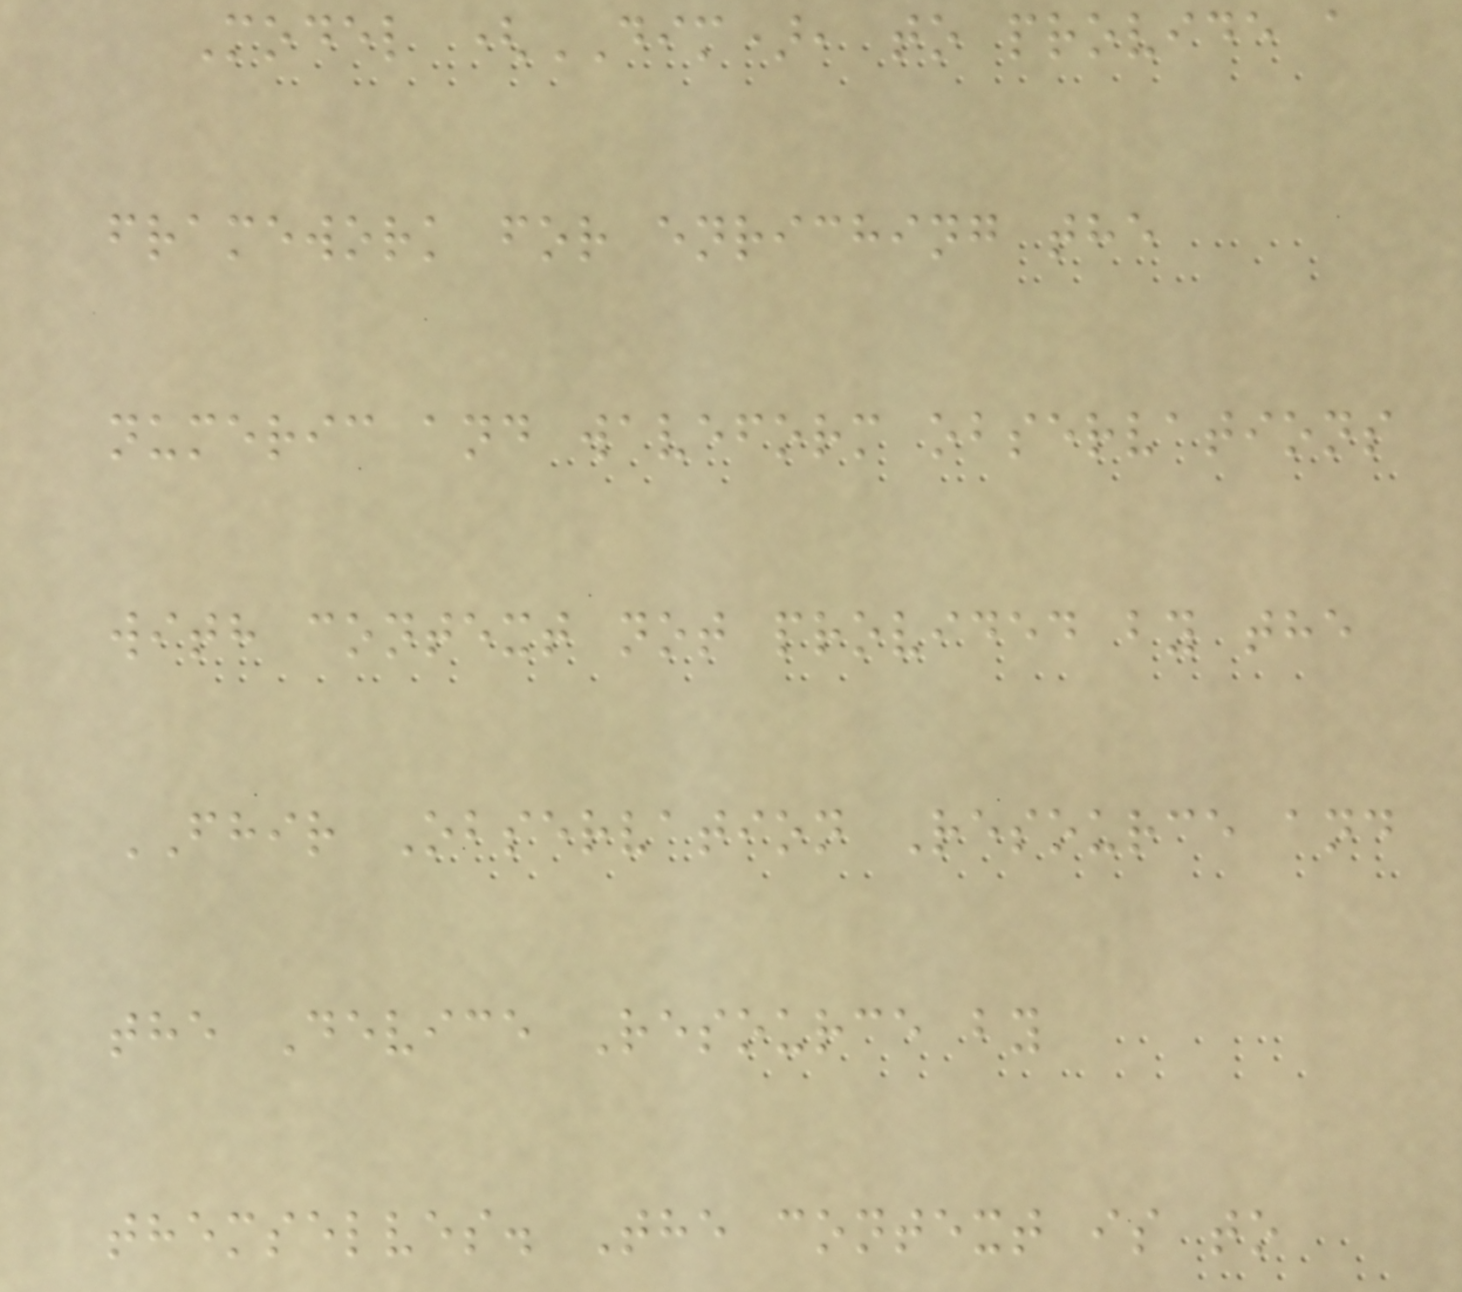Model (DIM), to provide a
framework for enriching the
numeric and waveform observations
with context not provided by the
FHIR Observation Resource and
the Device Resource by
themselves. The context is to
